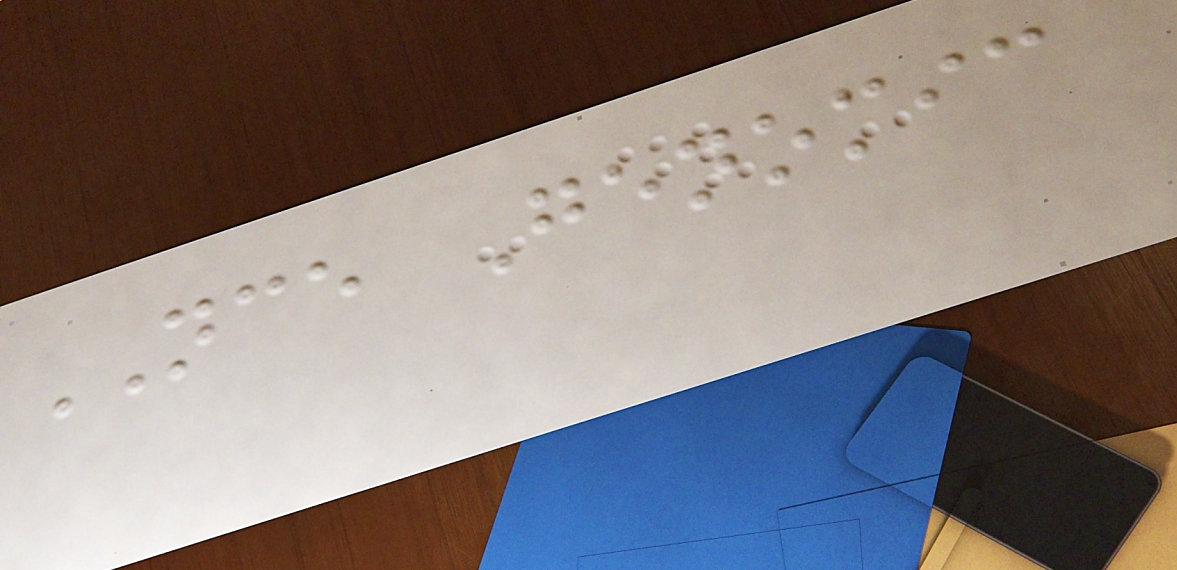NCE Genomic
